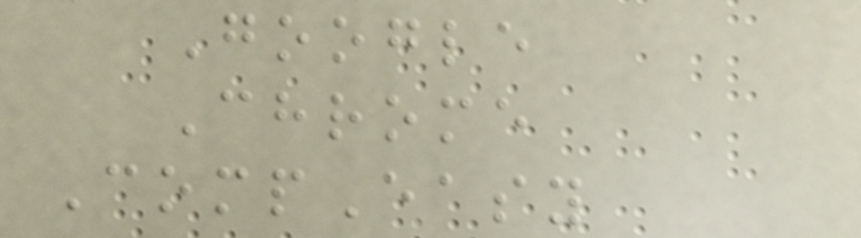Google
Chrome
CompEasy
